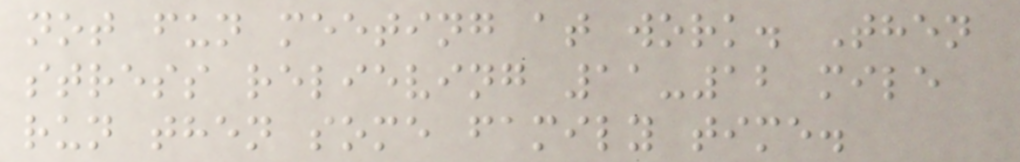not fun meeting at work. Then
stress relieving 11-12 mile
run then some family time.
